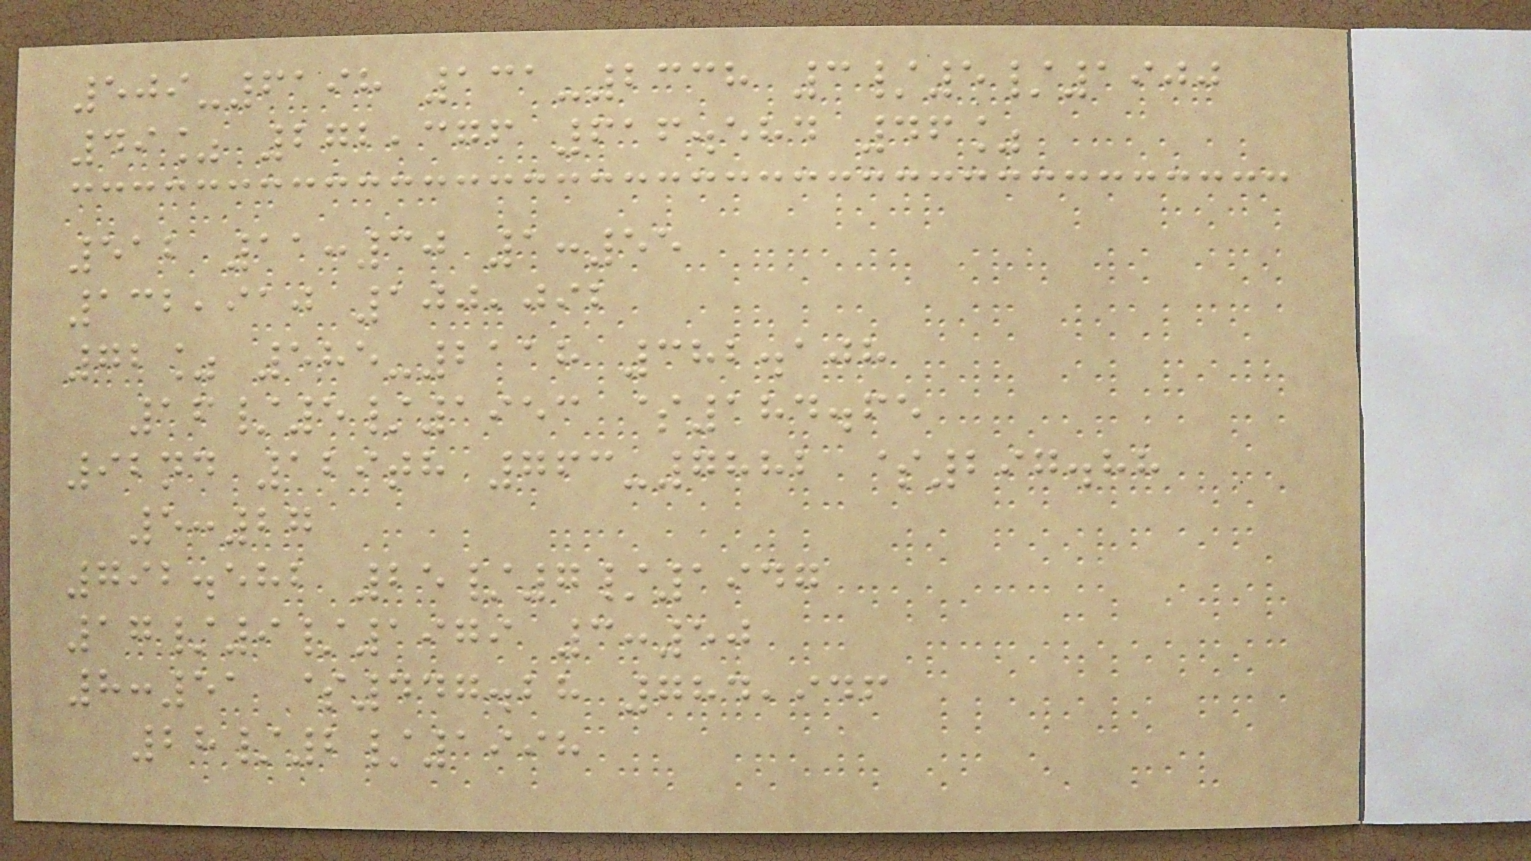509-6198 131-2338 3/5/1900
49% 272,376 616.584 46%
512 11:30 1:55
132,910 100,092
72% 585-2118 382.108
16/5/1953 $184.65
92nd 129th 763-7882 $297.88
5:27
792.582 25/7/1947
17/9/1979 3:50
8:51 $447.28 784,946
28/2/1998
